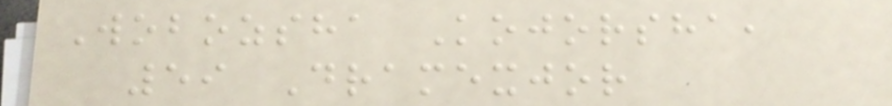Wobozsha Kojorsha,
59 Dramexjor
